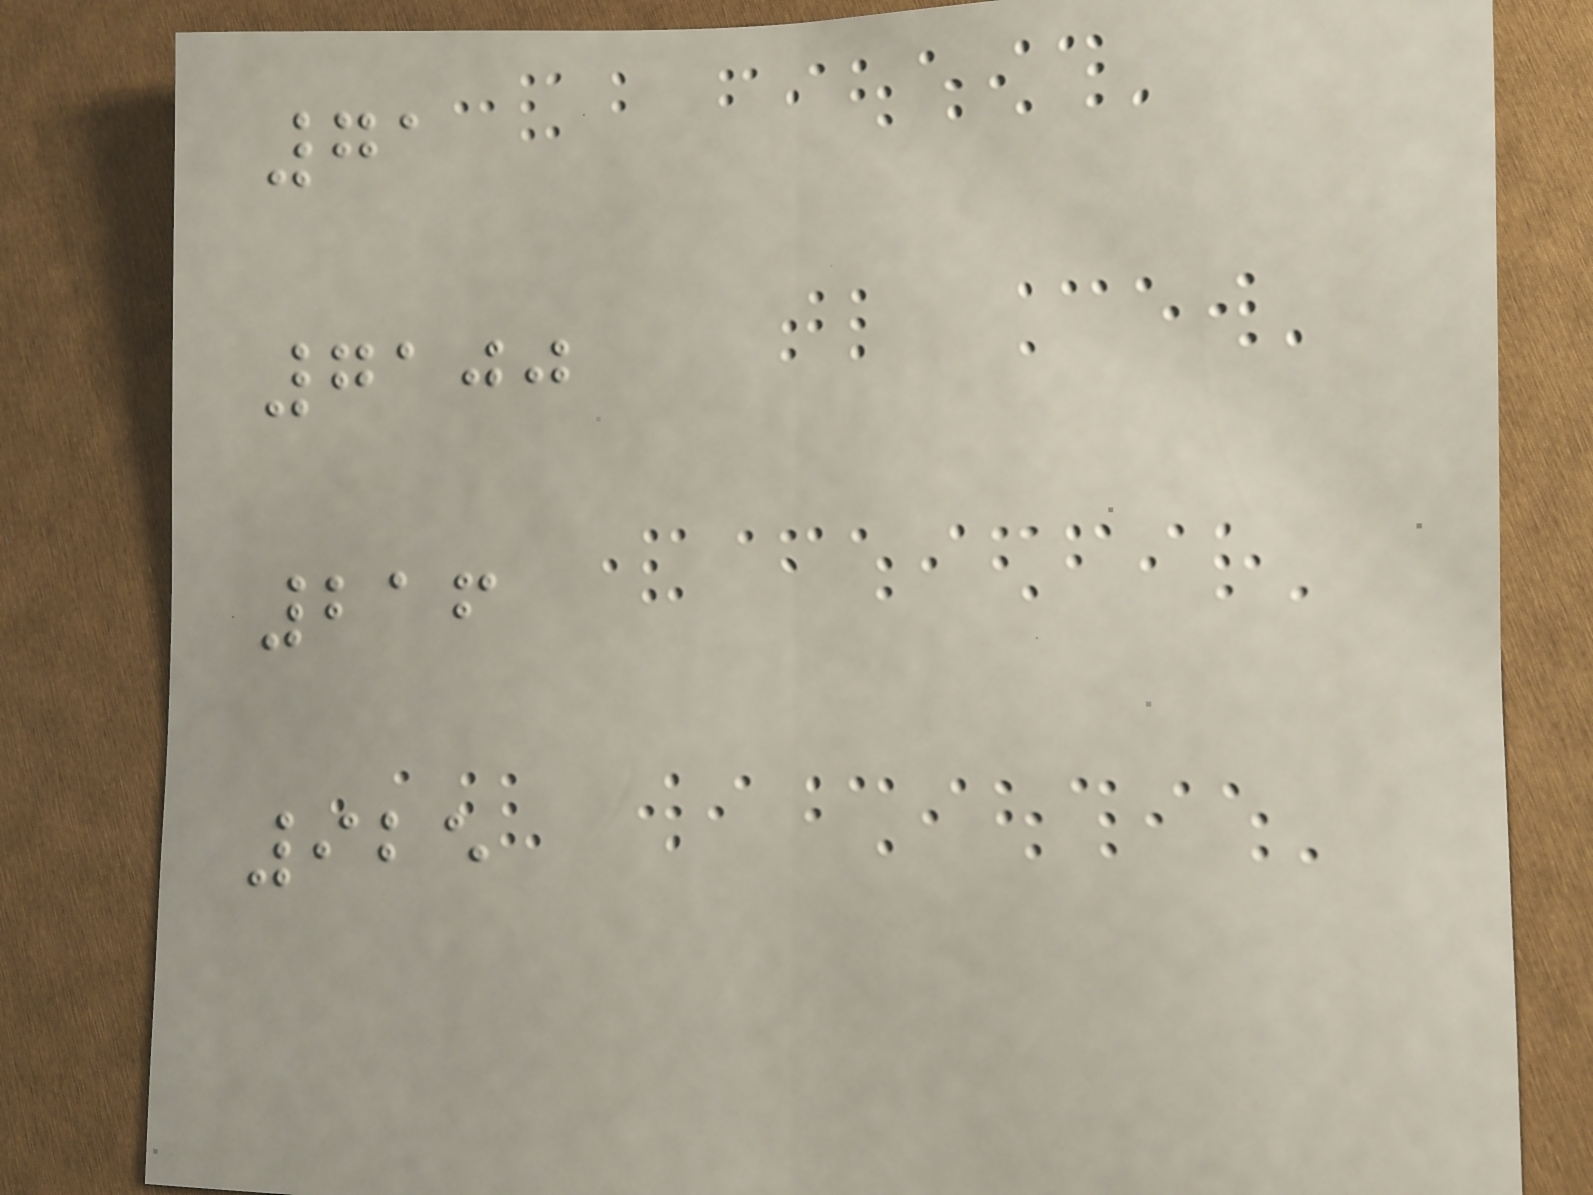71
7100
216
925
